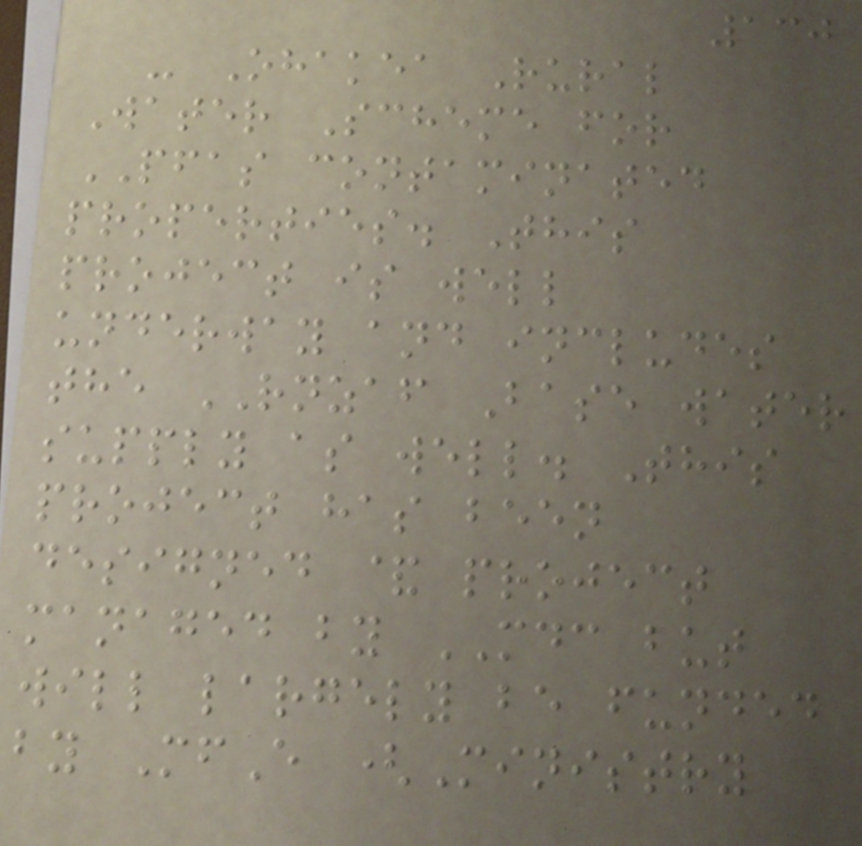130
- Ohakea Rural
Water Scheme for
PFAS contaminated
properties. This
project is well
underway and includes
the RNZAF Base water
supply as well. This
project has been
designed & project
managed by MDC but
will largely be funded
by MfE (Ministry
